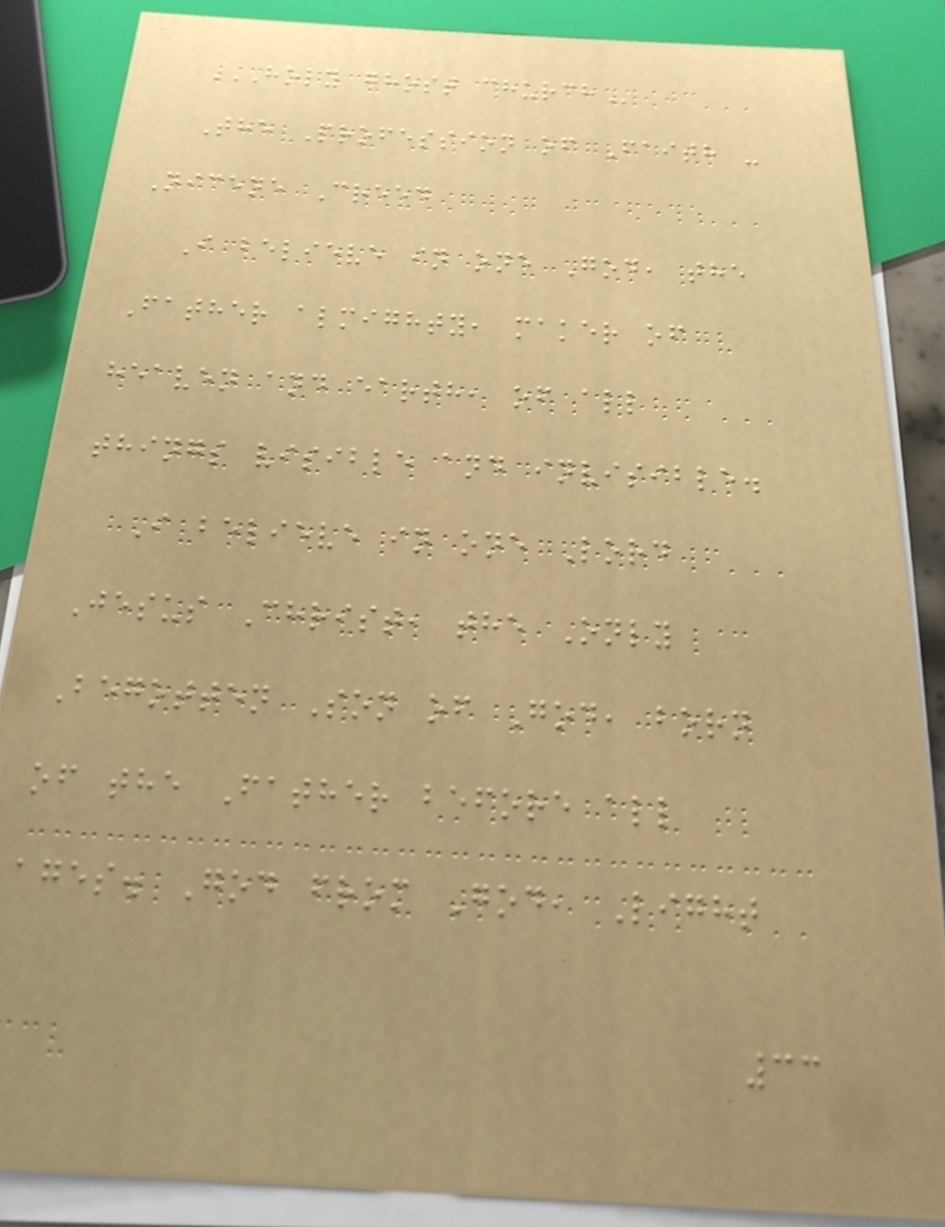HOLY GHOST CHURCH
The Profession of Faith -
Nicene Creed
I believe in one God, the
Father almighty, maker of
heaven and earth, of all
things visible and invisible.
I believe in one Lord
Jesus Christ, the Only
Begotten Son of God, born
of the Father before all
ages. God from God, Light
33
